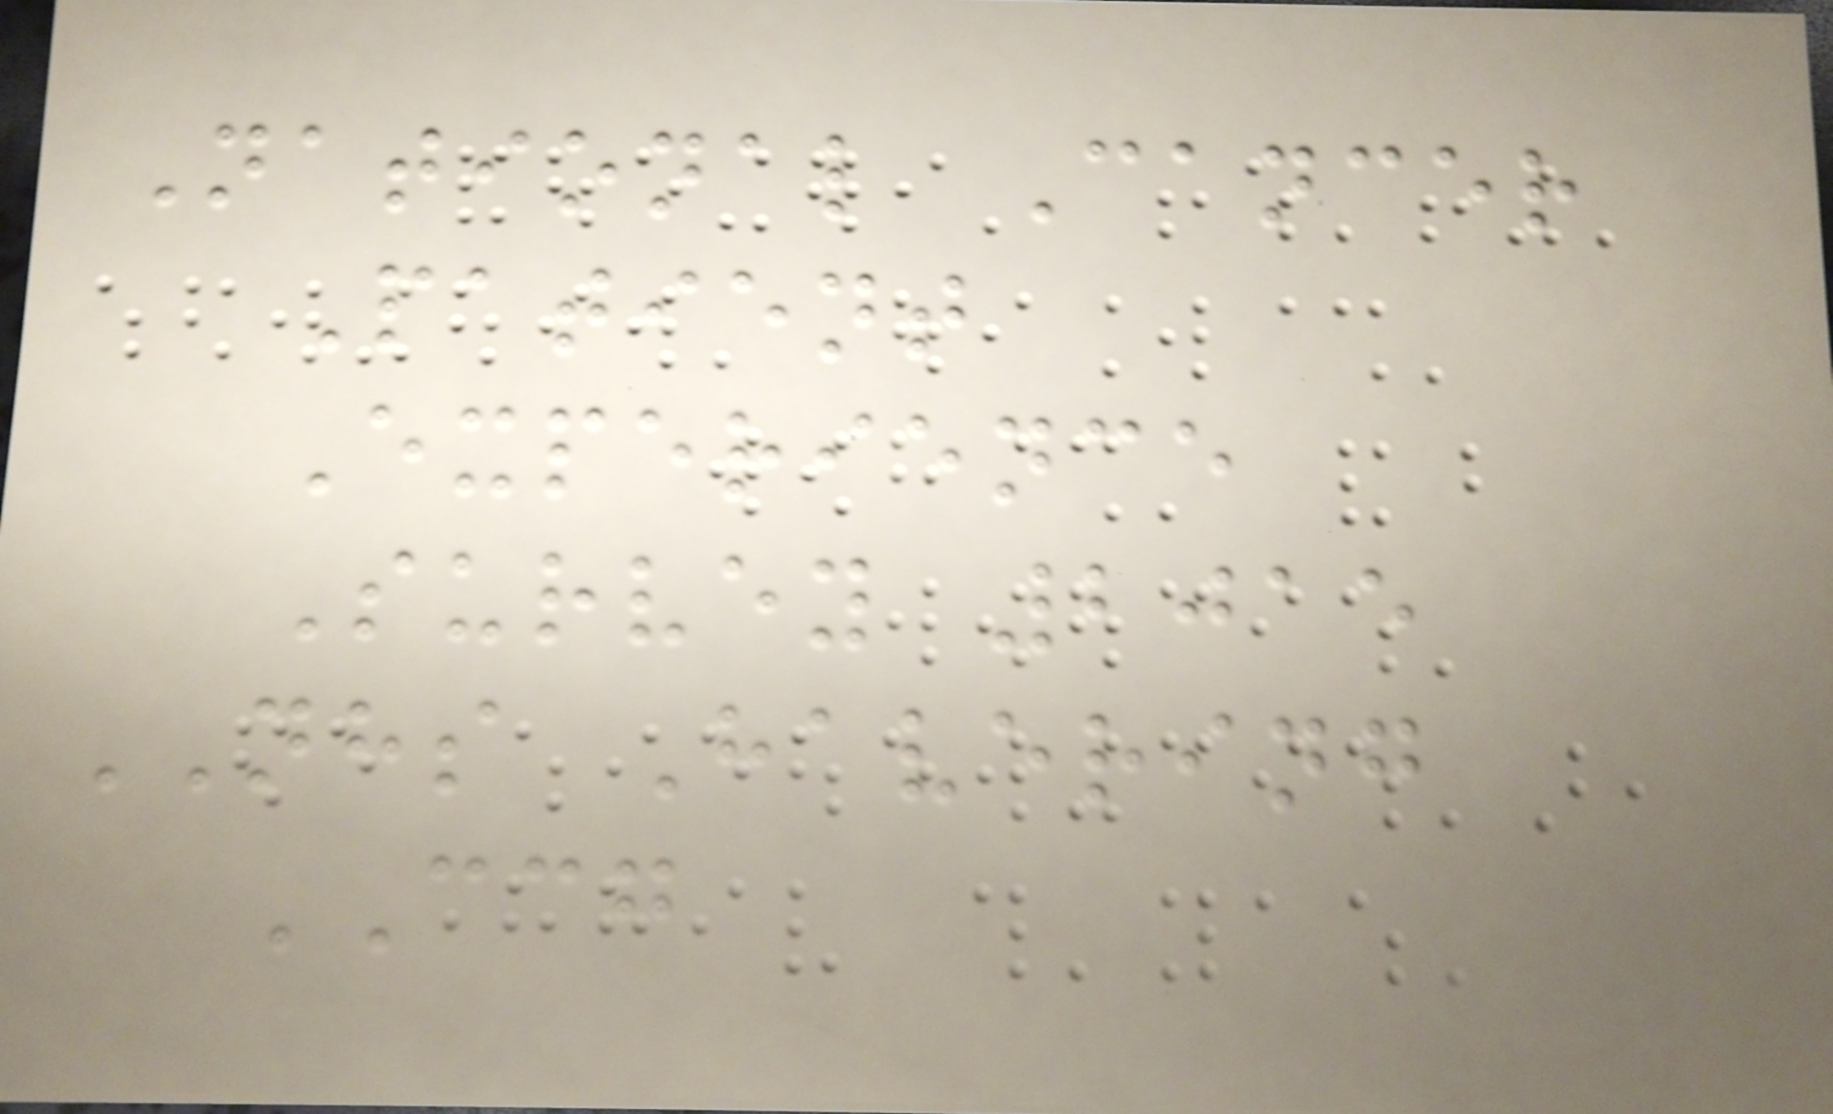National Cancer
Patient
Experience
Survey 2015
NHS Havering
CCG
